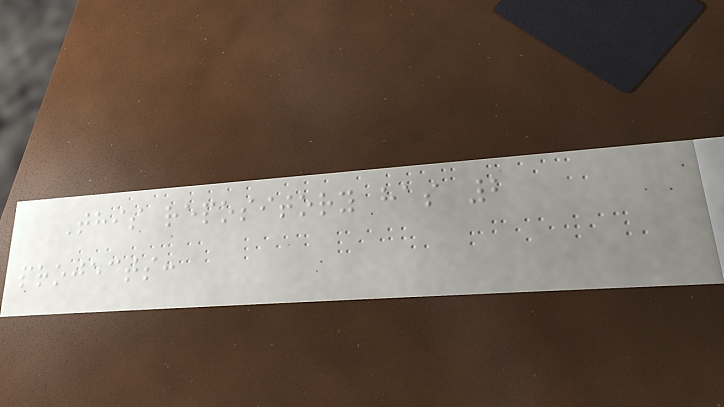This repository has 2
projects:
